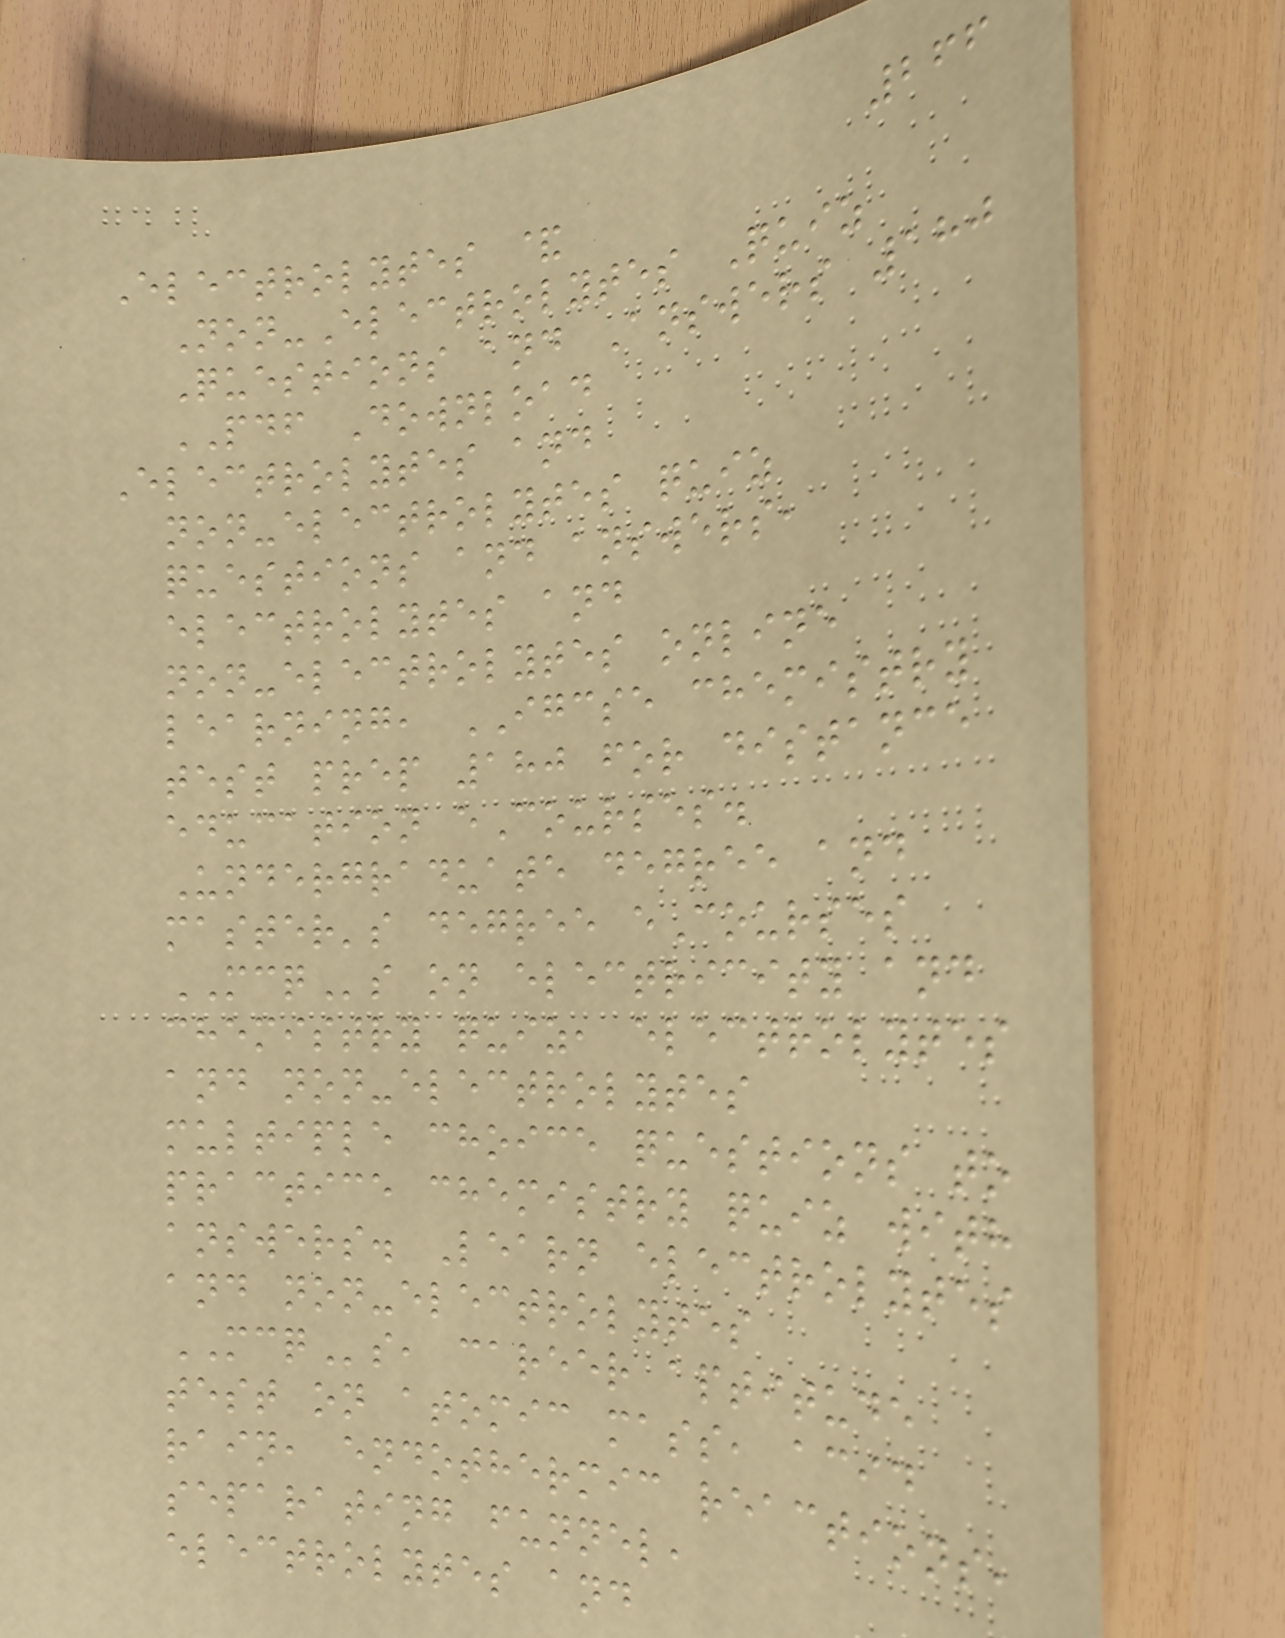266
Electrolytes &
Non-Electrolytes Quiz
Questions and Answers 180
PDF Download
Electrolytes and
non-electrolytes quiz
questions and answers,
electrolytes and
non-electrolytes online
learning, IGCSE chemistry
test prep 180 for distance
education eCourses.
Undergraduate degree and
master's degree eCourses
MCQs on electricity and
chemistry quiz, electrolytes
and non-electrolytes
multiple choice questions to
practice chemistry quiz with
answers. Learn electrolytes
and non-electrolytes
MCQs, career aptitude
test on atomic mass, acid
rain, endothermic reactions,
separating funnel,
electrolytes and
